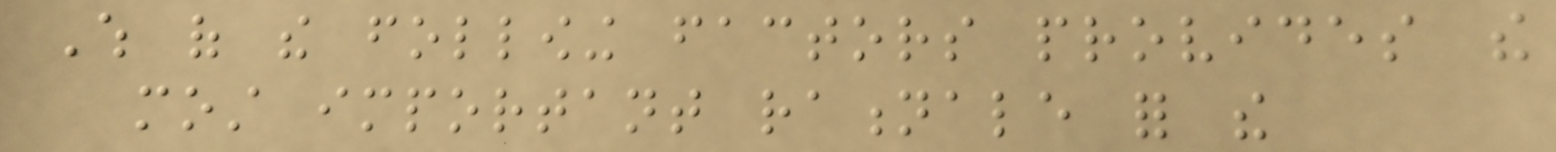Which of the following factors provides the
most important rationale for the
